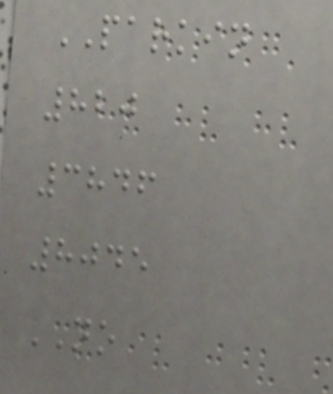PARKIN
820
3846
8045
NO
